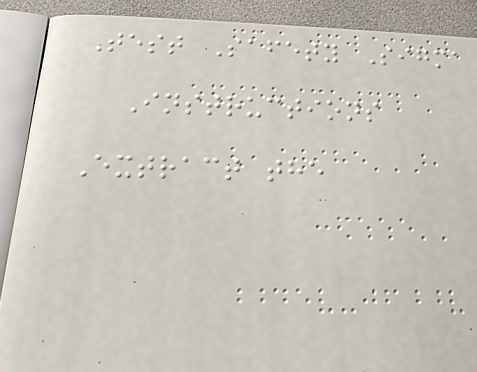Test Safety Sigma
Instructions
Extract the
